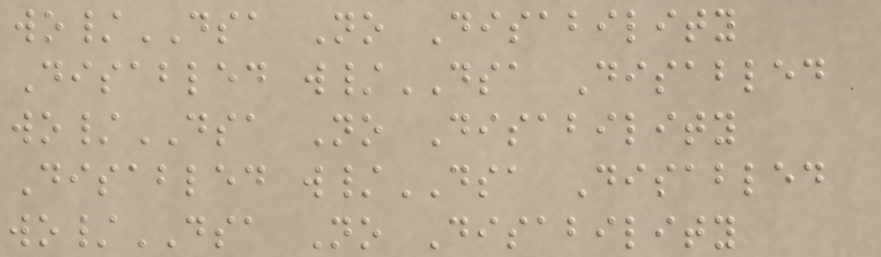wo/DSA No Disability
Disabled w/DSA Disabled
wo/DSA No Disability
Disabled w/DSA Disabled
wo/DSA No Disability
